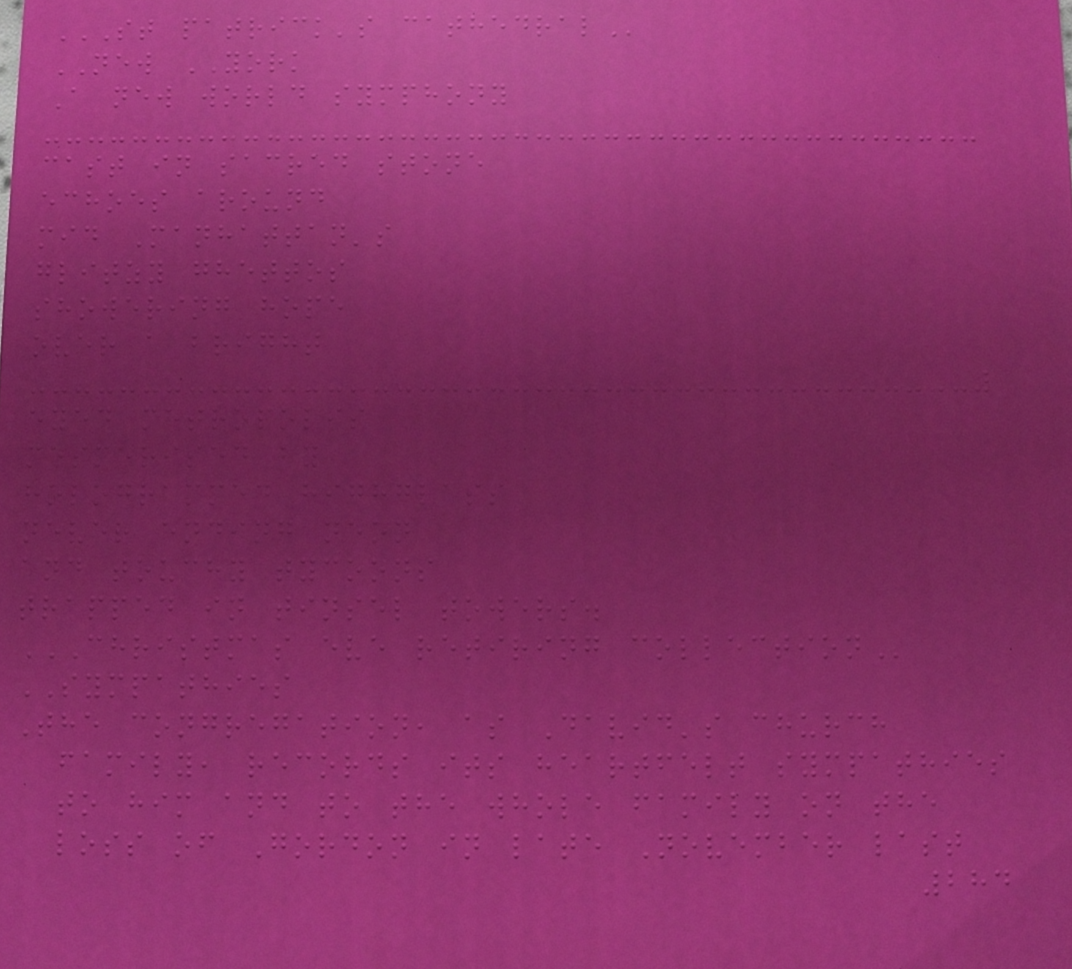ST PATRICK'S CATHEDRAL
NEW YORK
A new world symphony
cast in sacred stone
echoes around
mid Manhattan's
glitzy ghettos
showering hope
over a bright
eyed metropolis
mesmerised by
hologrammed highglass
never ending neon
and touchy tycoons
trapped in tinsel towers.
CHRISTMAS EVE RETIRING COLLECTION
SYMPATHIES
The congregation, as David's church
family, records its heartfelt sympathies
to him and to the whole family on the
loss of Gordon in late November last
284
